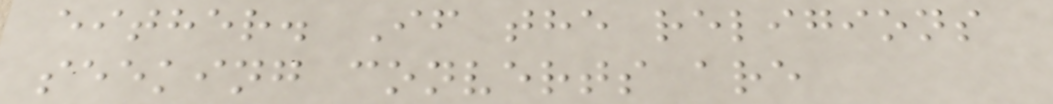either. If the religions
seeking converts are
